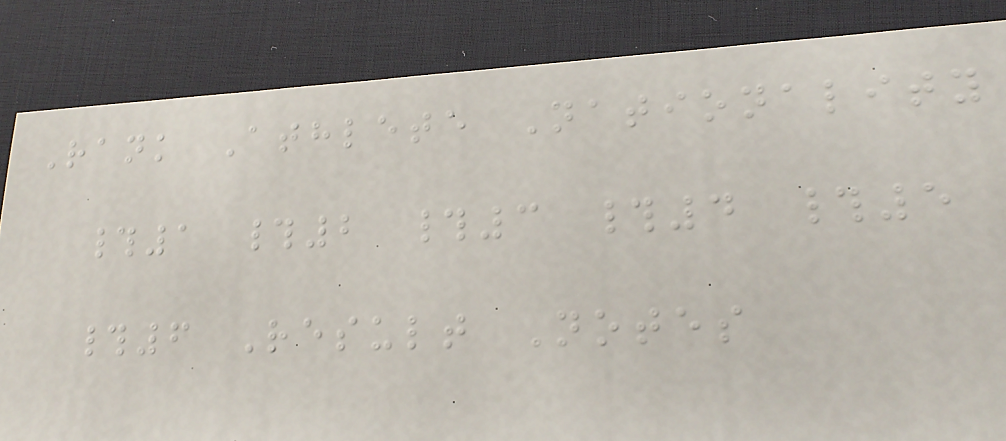Rank Athlete Nationality
#1 #2 #3 #4 #5
#6 Result Notes
